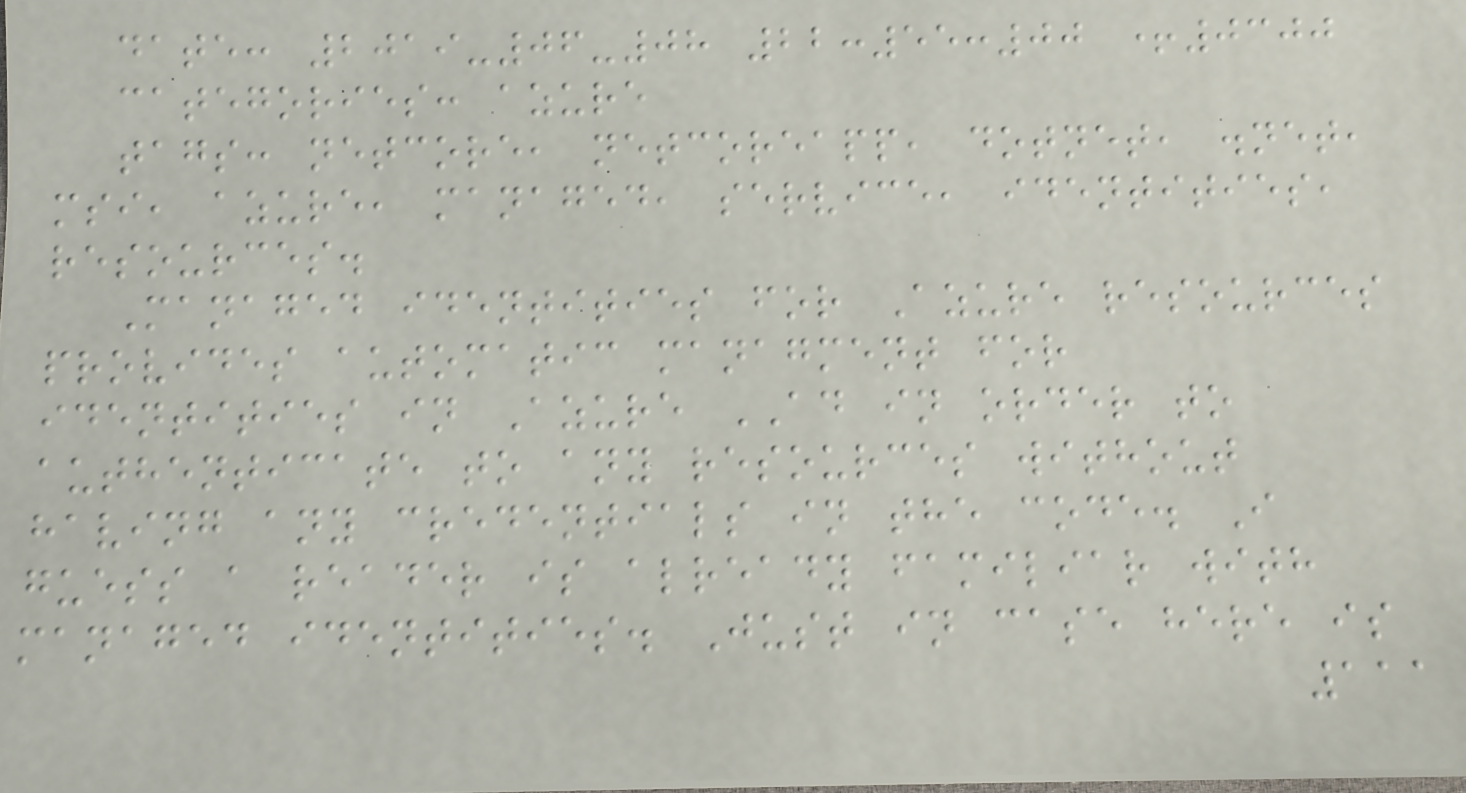date: 2019-06-08 22:55:00 +0300
categories: azure
tags: netcore, netcoreapp, dotnet, .net,
msi, azure, managed, service, identities,
resources.
Managed identities for Azure resources
provides automatic managment for
identities in Azure AD in order to
authenticate to any resources without
having any credentials in the code. I
guess a reader is already familiar with
managed identities. Just in case here is
111
